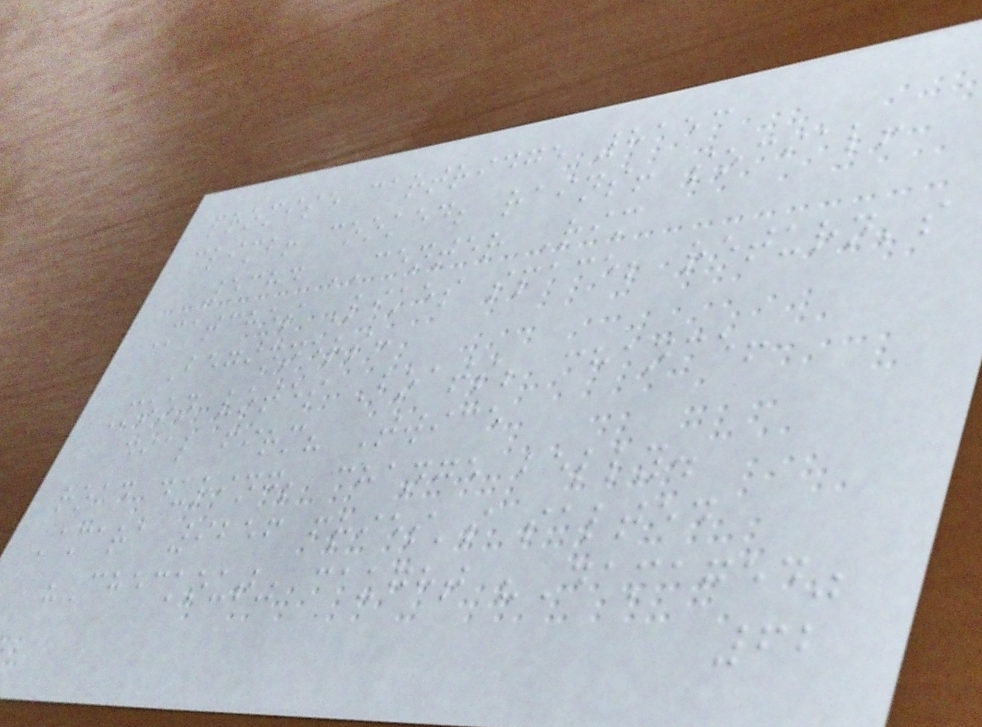promise cartridge 8153
climb! cooked; rains! social!
5384 CENTER Rim
Matches Likes space; return's
Beginners:
Moon votes Boats; chance!
dial firm? Twice
road during; change belly.
Amara 9256 fries's salted
"Checkout" caught "Damaged"
62
